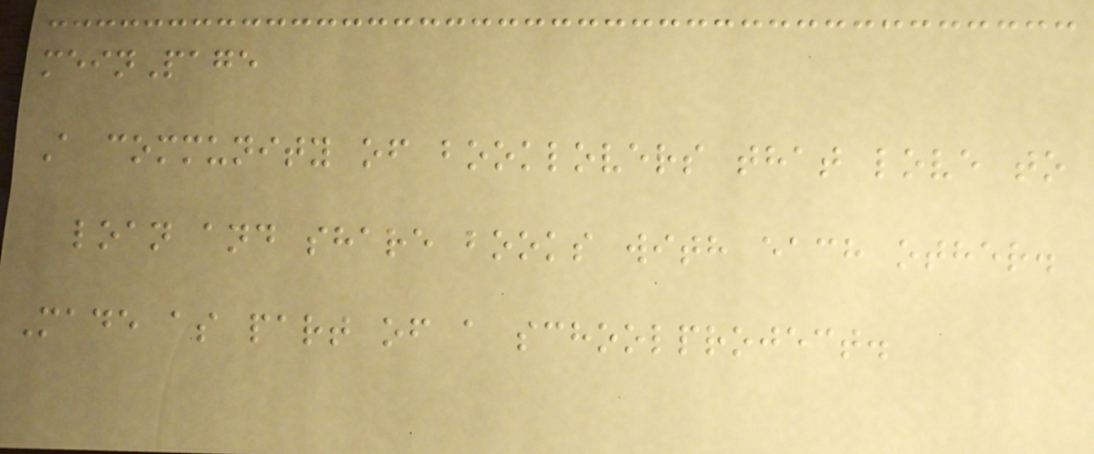meinPage
A community of booklovers that love to
loan and share books with each other.
Made as part of a schoolproject.
